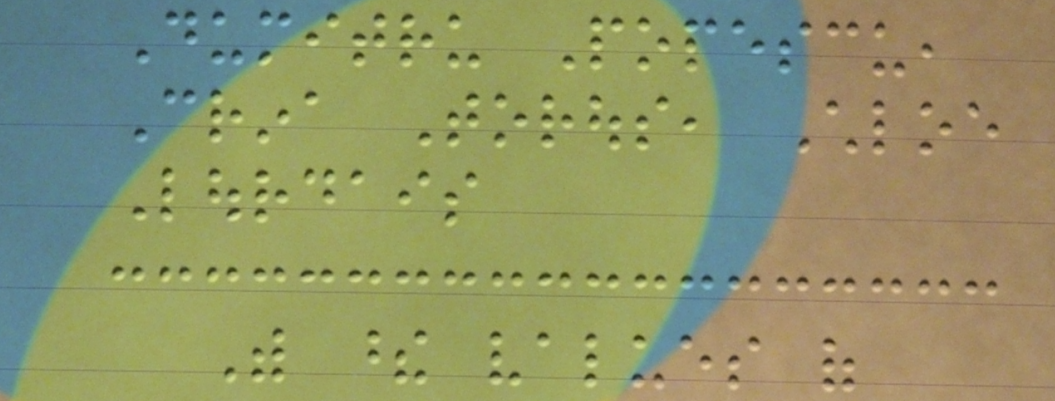Dumitru Popescu,
Crina Torous, Chloe
Lourdais
With these values of
